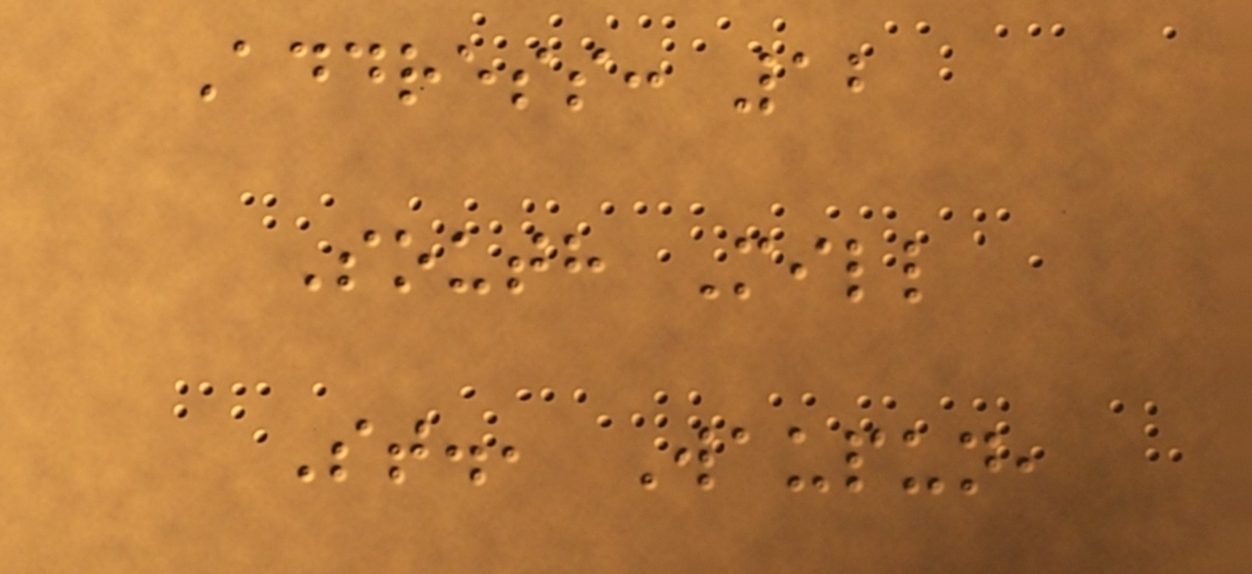Address: 12
South Mill
St., Waupun,
